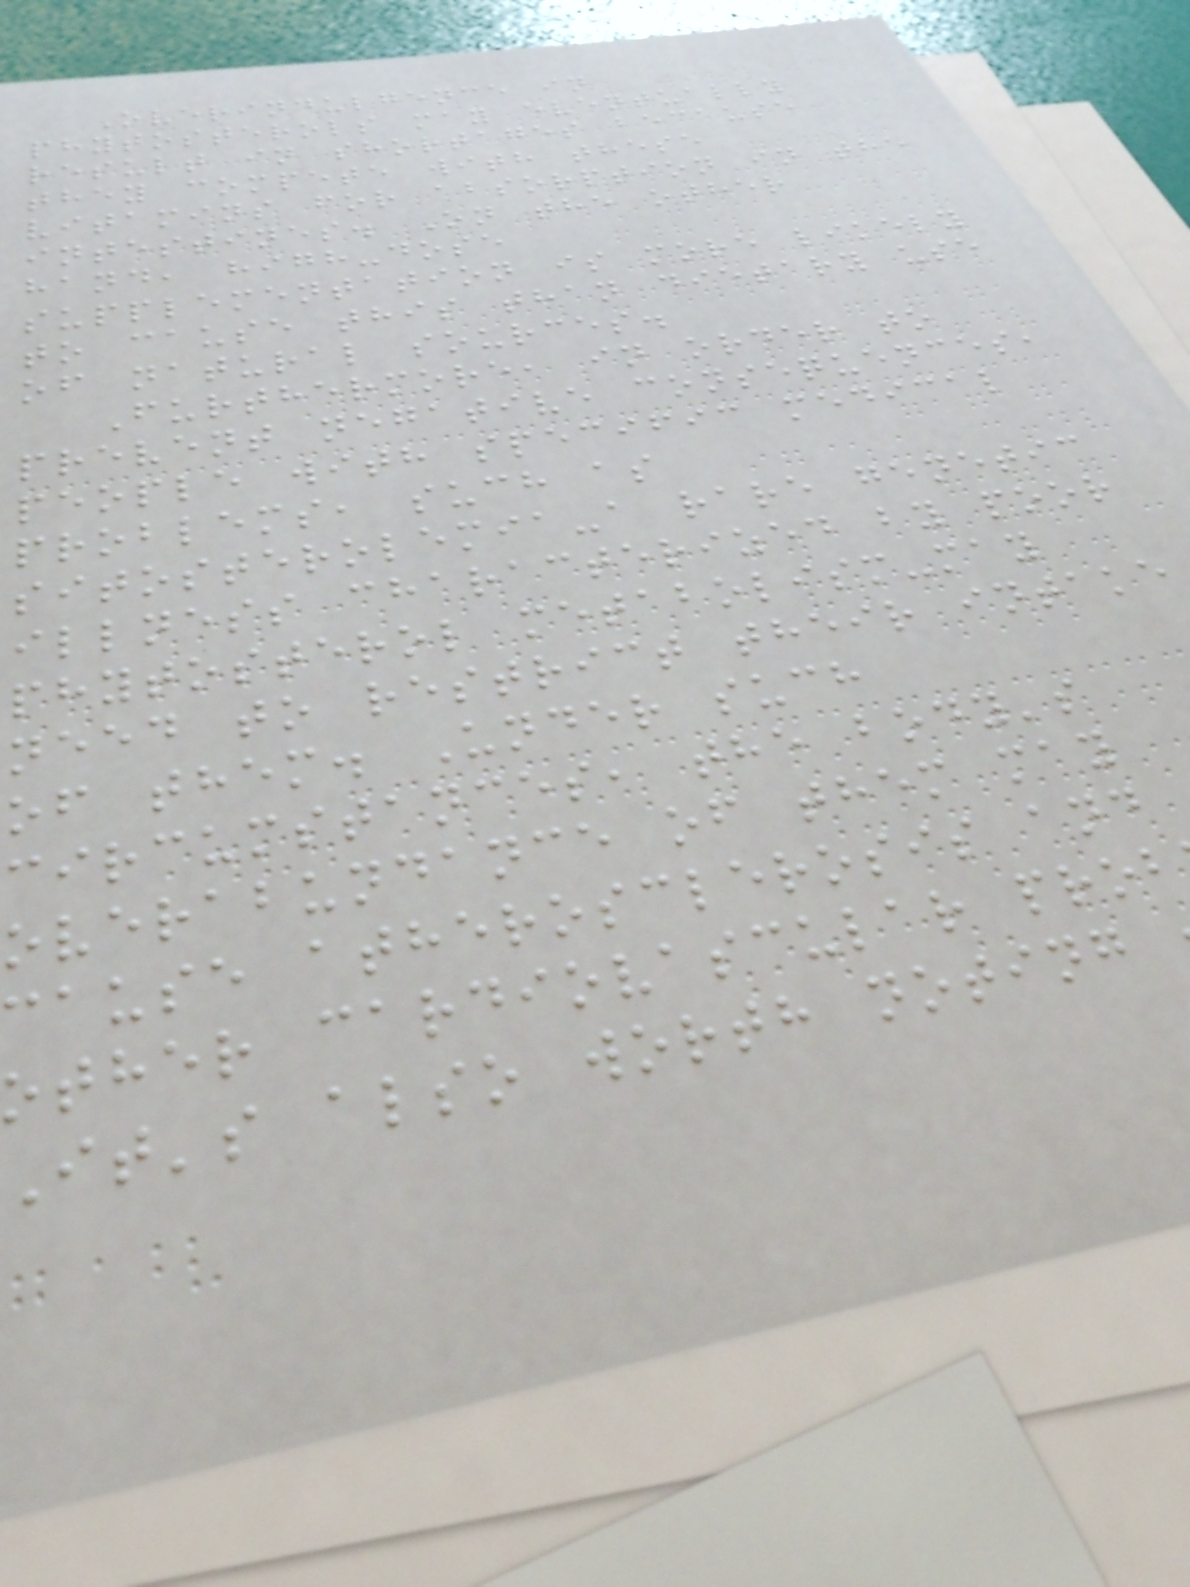Overindulgence in
phytosterols may eventually
result in shortages because
they compete with these
vitamins for absorption in the
intestines. On the other
hand, high-dose
supplementation is more likely
to cause this than dietary use
of natural sources.
Furthermore, in order to
prevent negative consequences,
people with specific medical
problems, such as
sitosterolemia-a rare genetic
illness characterized by poor
phytosterol metabolism-may
need to restrict their intake
of them. Under such
circumstances, the body's
overabundance of them may
cause atherosclerosis and
other cardiovascular prob
it's also worth noting
